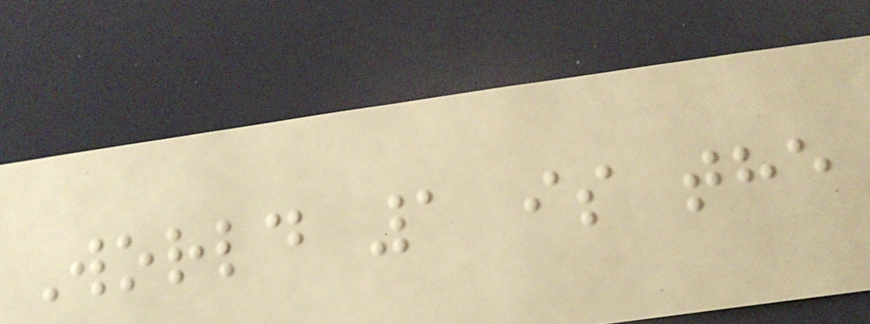World 1 is the
